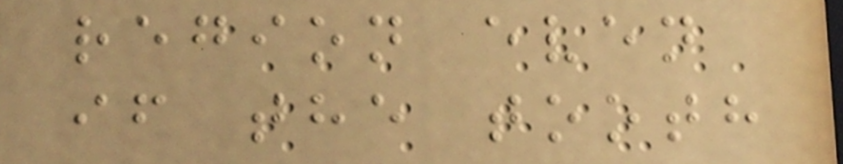region even
if the tooth
